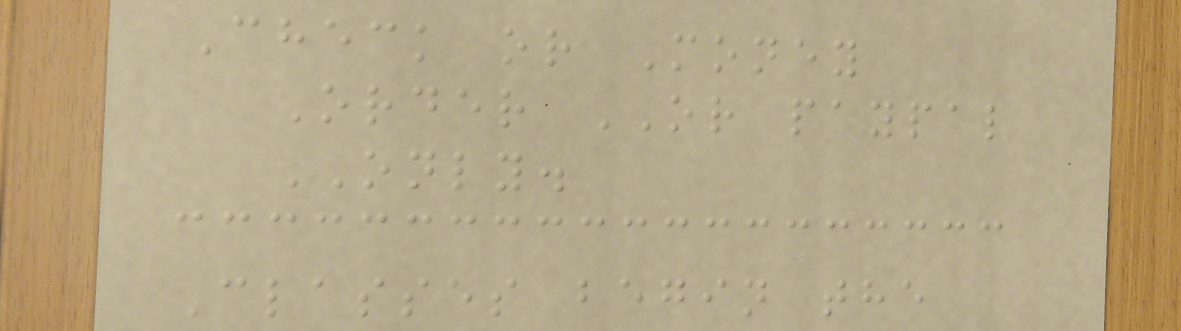Check or Money
Order OR paypal
ONLY.
Classes begin the
